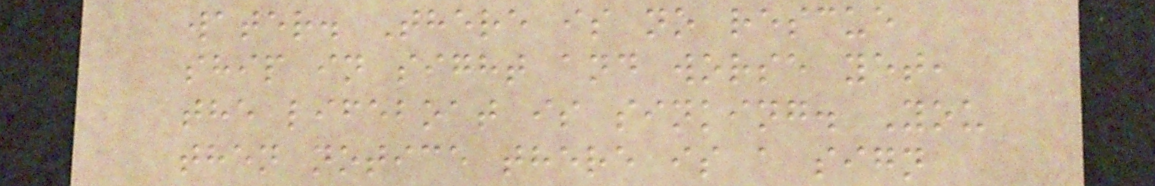water. There is no rescue
ship in sight and worse yet,
the lifeboat is sinking. You
then notice there is a sign
